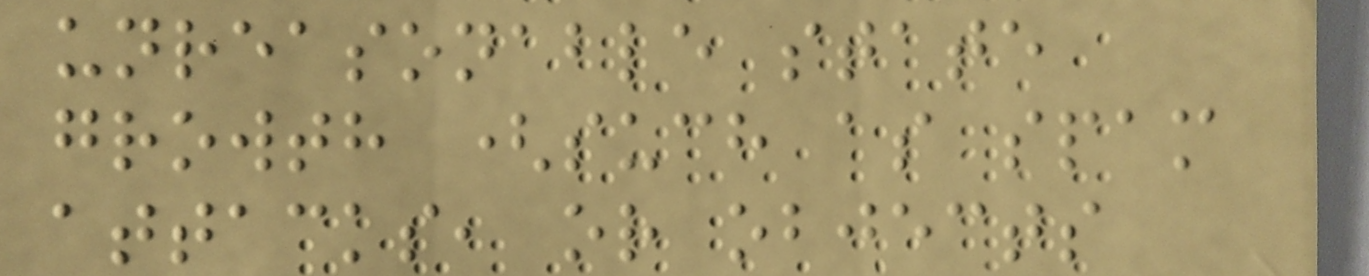unreasonable state
growth (such as spam
attacks, or objects
